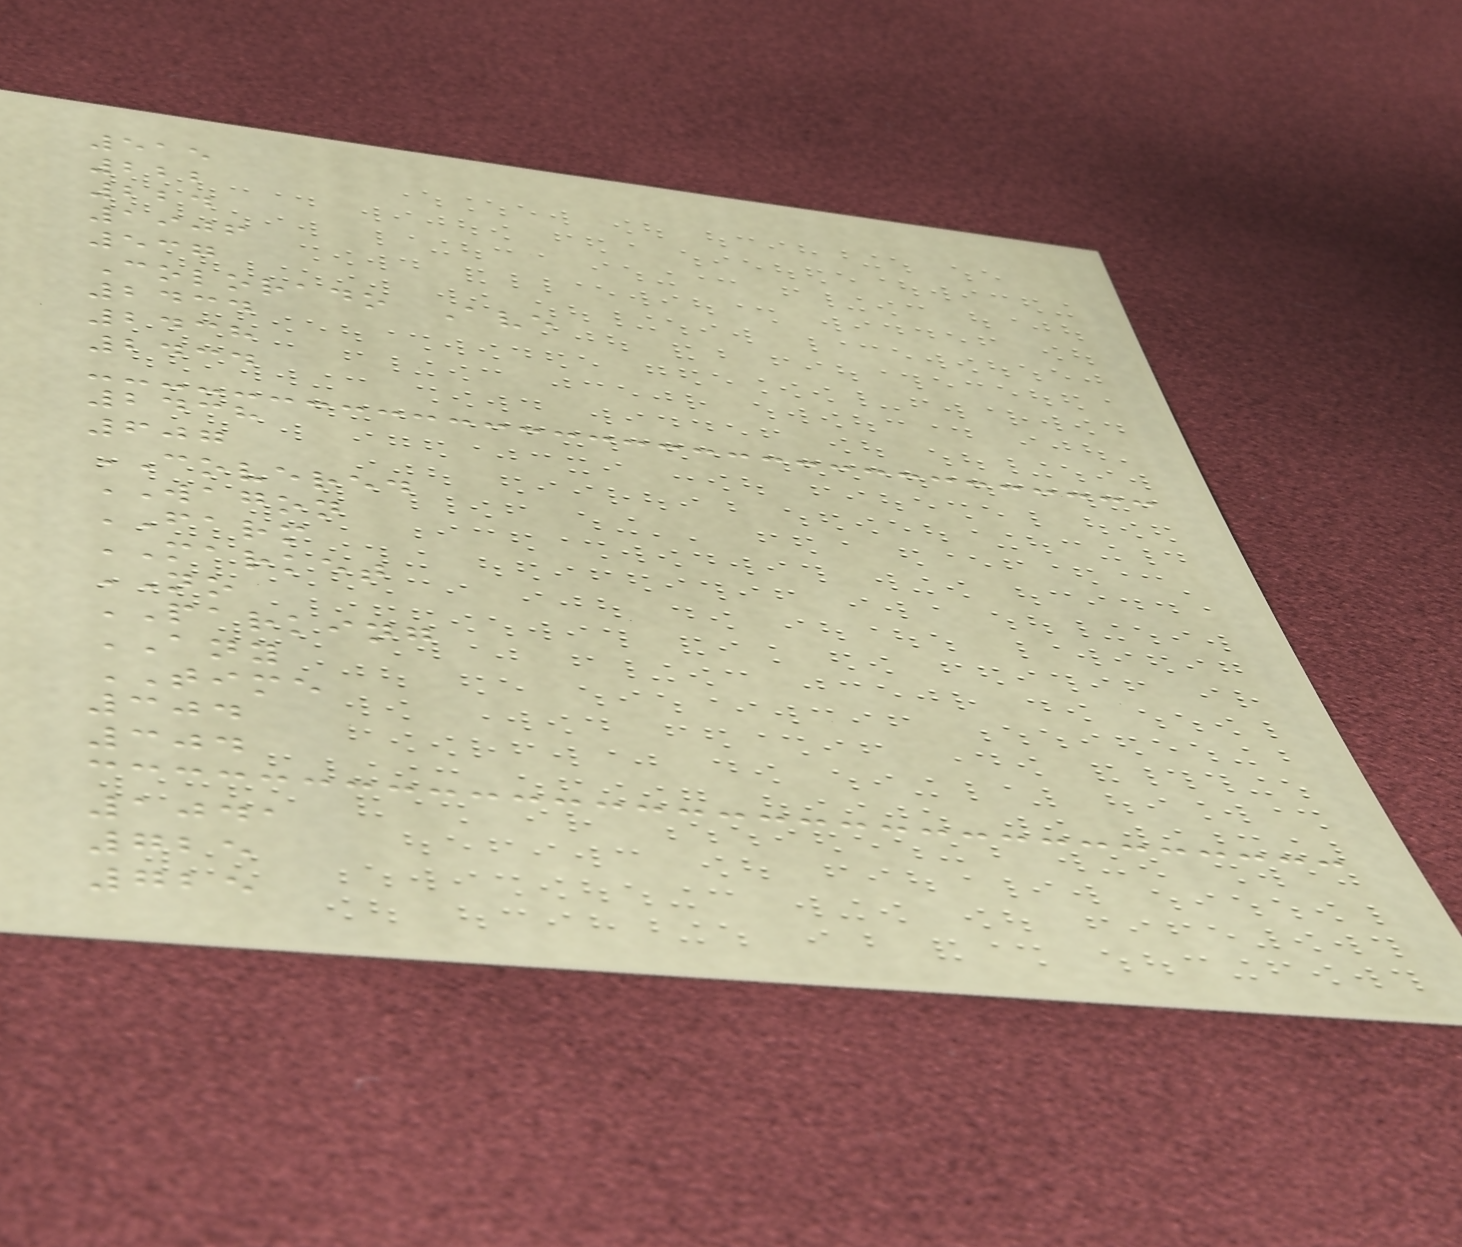515
222
224
1906
537
Colorado Ave
2434
2438
2434
2438
607
COVERED
WAGON
FARM
MARKET
NO
PARKING
ANY
TIME
304
304
1041
725
725
